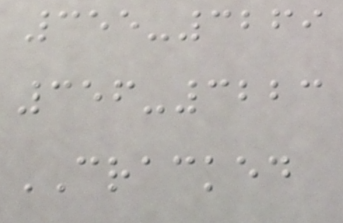355-3269
356-3223
CRACKED
